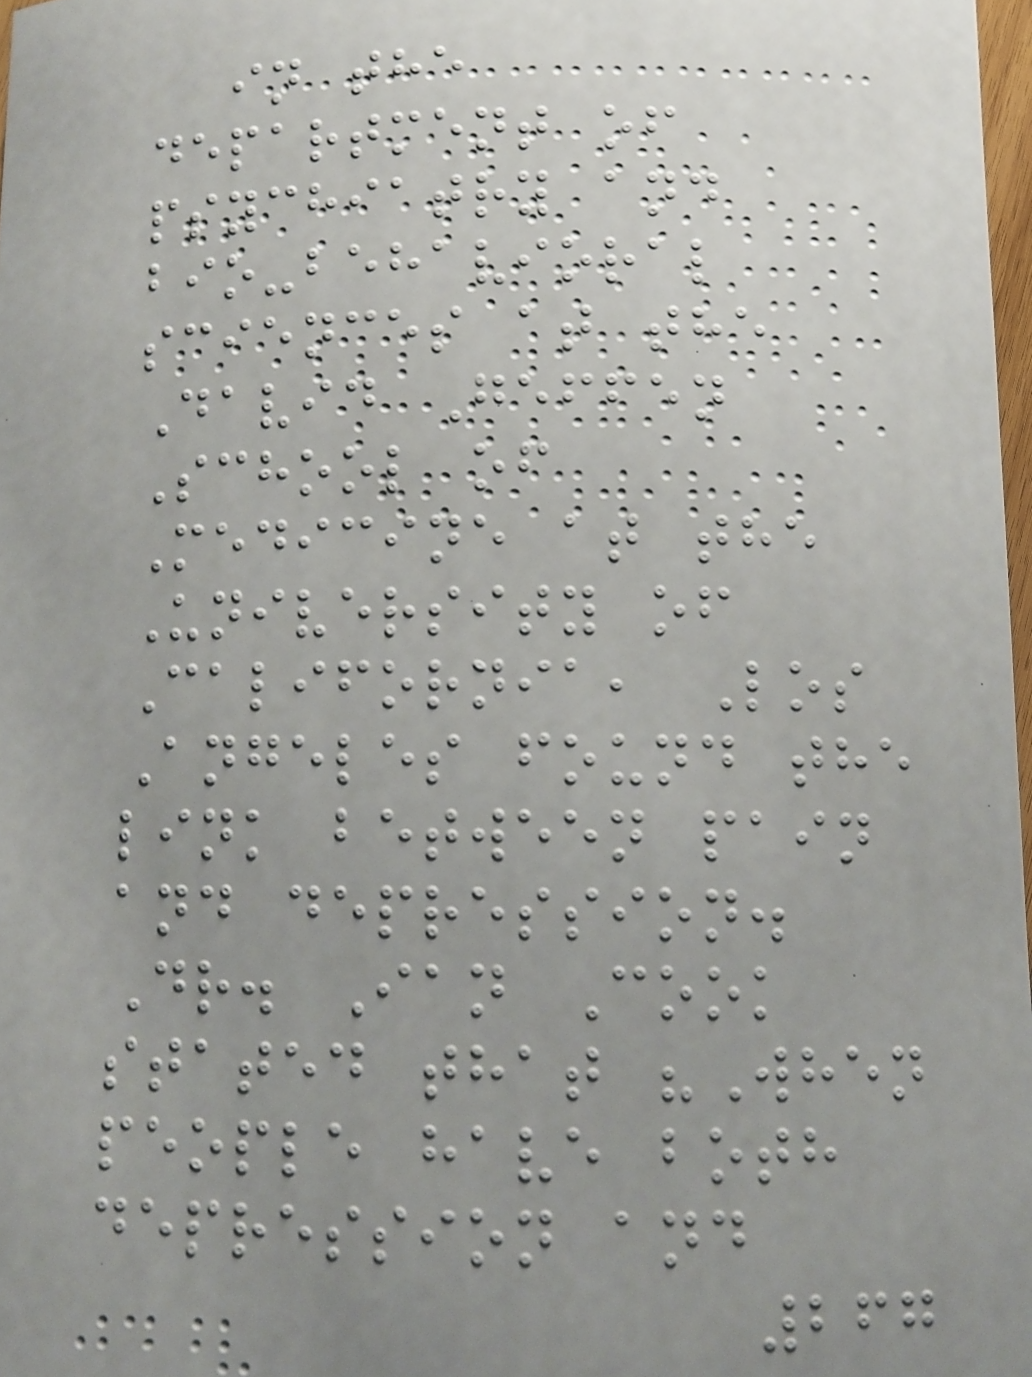in the
department of
psychiatry and
bio-behavioral
sciences at the
David Geffen
School of
Medicine at the
University of
California, Los
Angeles found the
link between pain
and depression.
Dr. Ian Cook
stated that "When
people have both
depression and
267
